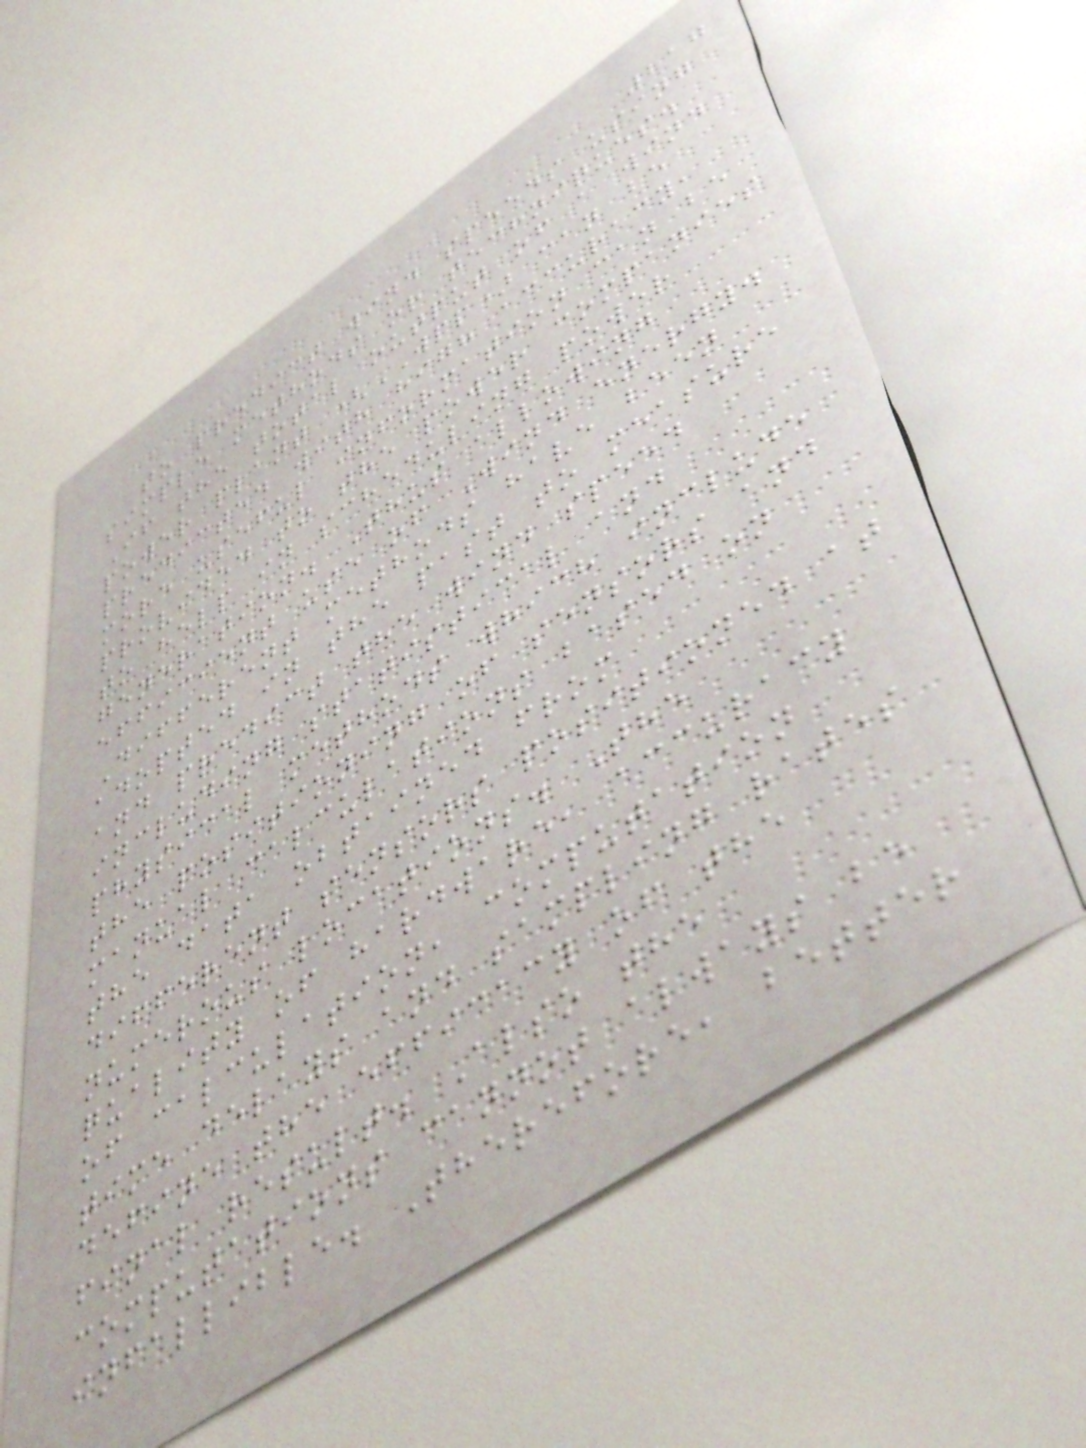217
to predict wind speeds using
simple methods or techniques.
If the total output of a wind
power plant (WPP) can be
predicted with high accuracy,
more useful information can be
provided to the power companies
to help in scheduling power
generation. Thus allowing
efficient use of Wind energy.
Different methods have been
adopted in the past to measure
and predict the wind speed
including statistical and
physical methods which include
the positioning of sensors and
manual calculations based on
the data obtained from
different sensors positioned at
numerous locations. The
quality of hardware, accuracy
of calculation, computation
time delays and sampling rates
define the efficacy of the
final result. Also the
computations cannot always be
infallible. Therefore, better
